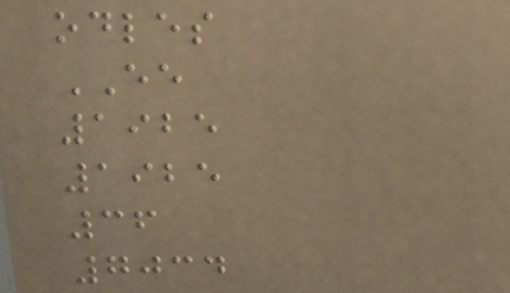odles
EE
1925
1925
36
7034
